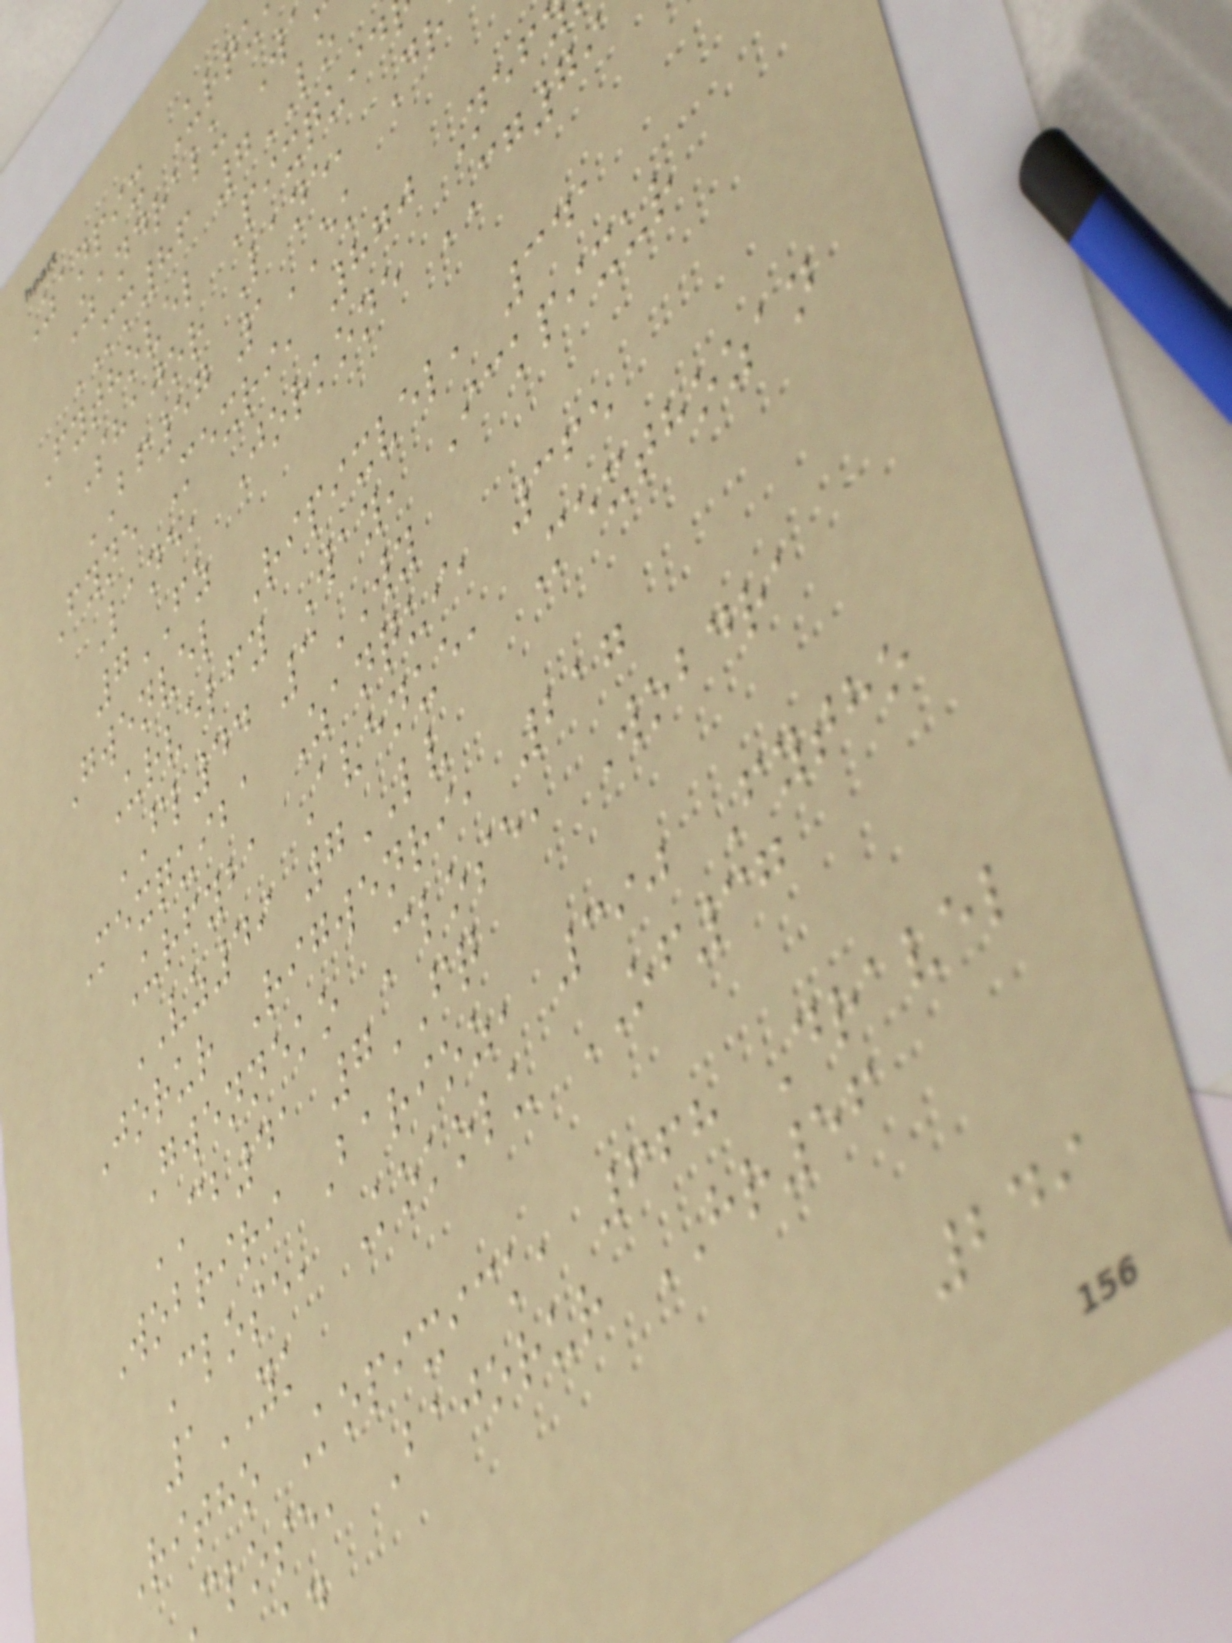Zanpix Urqu
Zandralu Wa
MM86 7LO
Fythovel Pixquid
Shajor Lane, Dr
BF57 1EK
Fyne Mexri, 870 Nef
Lane, Jorkone CG79
7FZ
Gwenvel Ripixvel, 341
Urvelfy Way, Ickpixur
FL44 3WY
Mexquiba Zanqui, 365
Urfyba Avenue, Mexthozan
VZ49 7LV
Jorur Rigwenri, 217
Gwenneko Close, Wobdra
CB41 7FQ
Wobriri Barioz, 390 Fytho
Close, Kokolu OF37
1YK
Ritho Kopixick, 668 Dravel
close, Bajorur HR56
249
